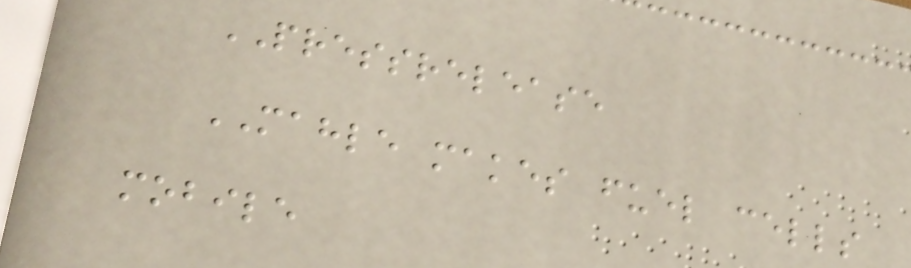PRESSRELEASE
MAHLE makes fuel cells
mobile
